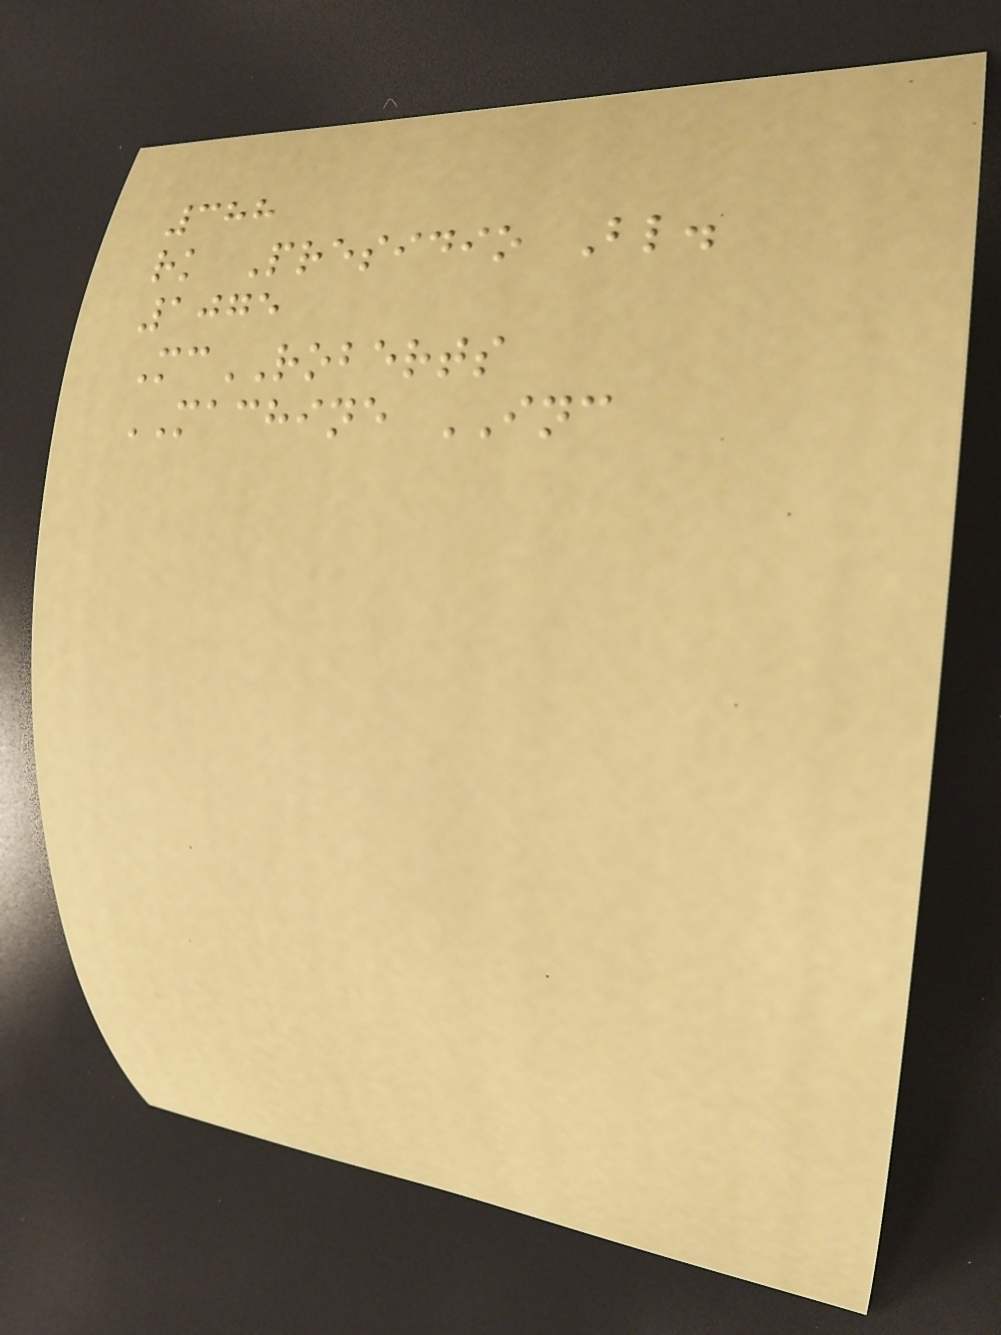388
rk Presidio Bl.
1075
McROBERTS
MACHINE INC
